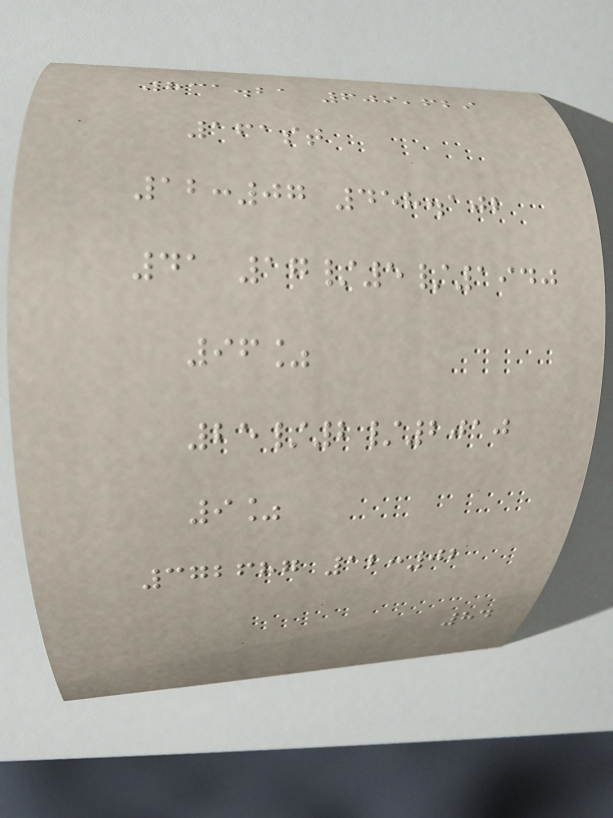831.21 609,629
161st
12:07 458.102
41 17/5/1940
96%
25/2/2010
9%
372687 12:02
84
